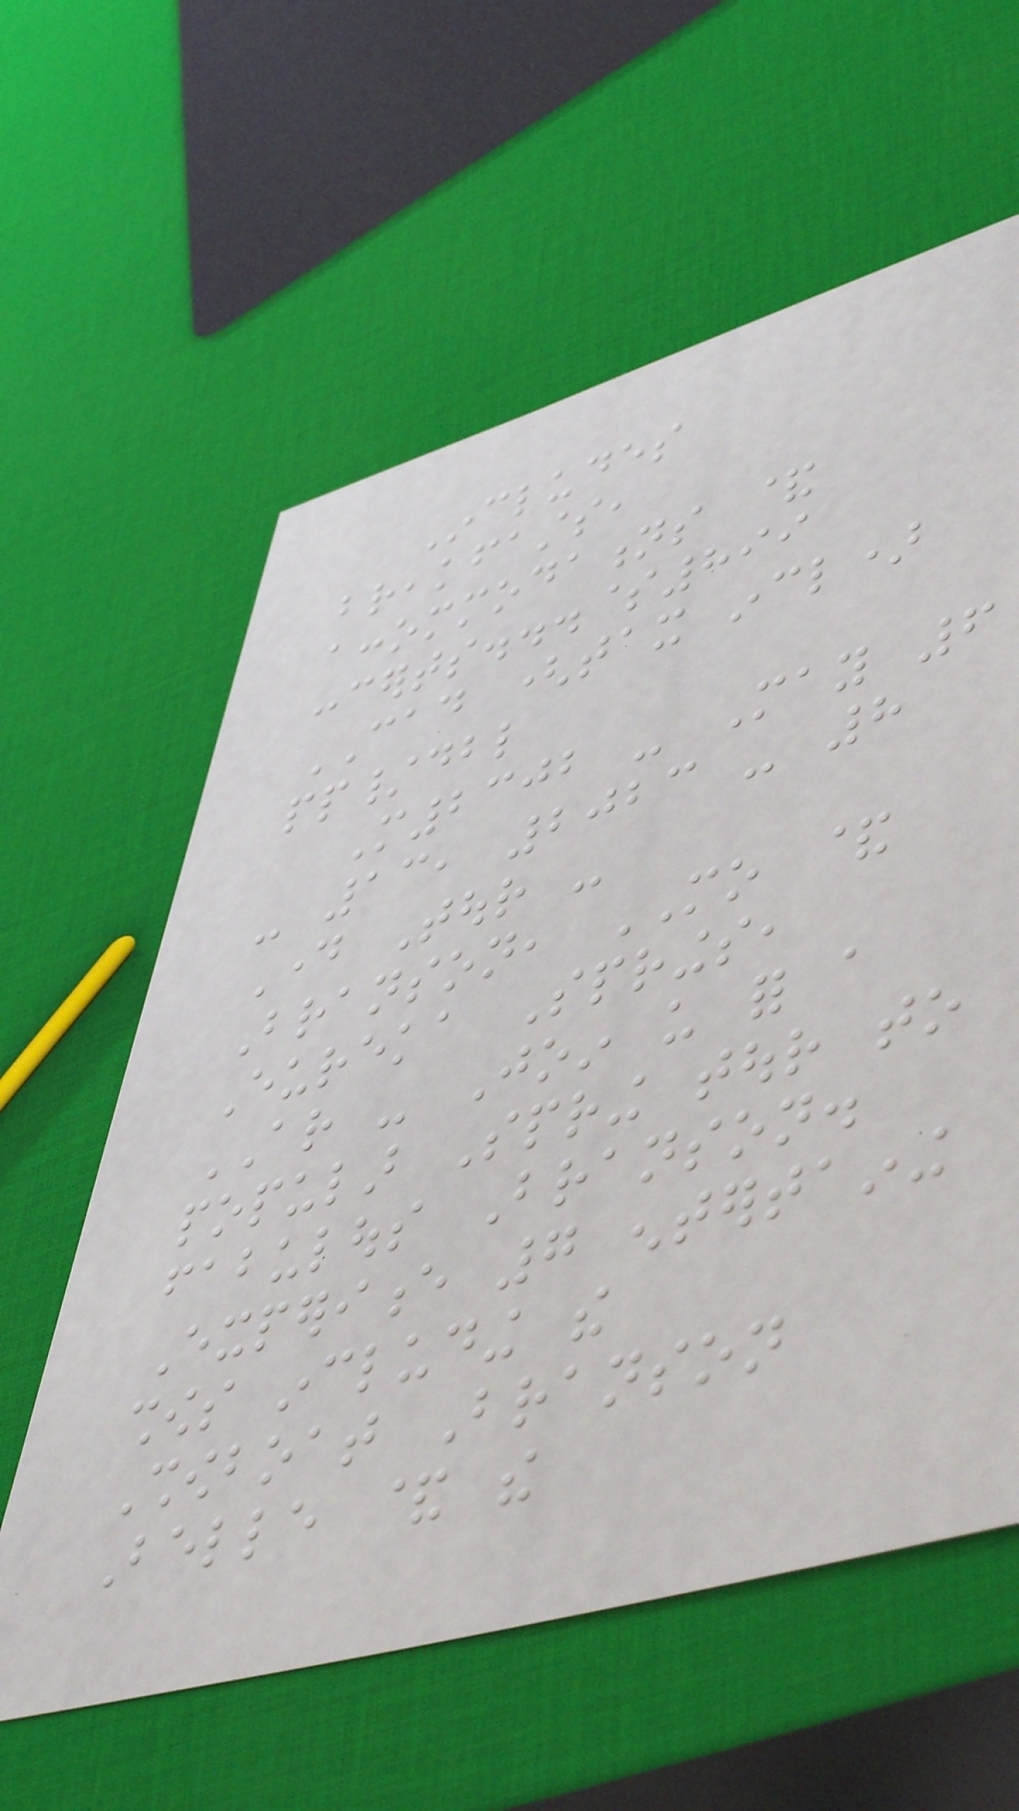Includes
breakfasts,
accommodations &
concerts...$899
CAD (tax incl)
pp/dbl
M2302 - May 6
- 13, 2023 - 8
Day Tour -
Branson, MO &
Eureka Springs,
AR - Join us for a
popular Spring tour to
fabulous Branson.
Experience 7 entertaining
shows including the
Showboat Branson
Belle & the
